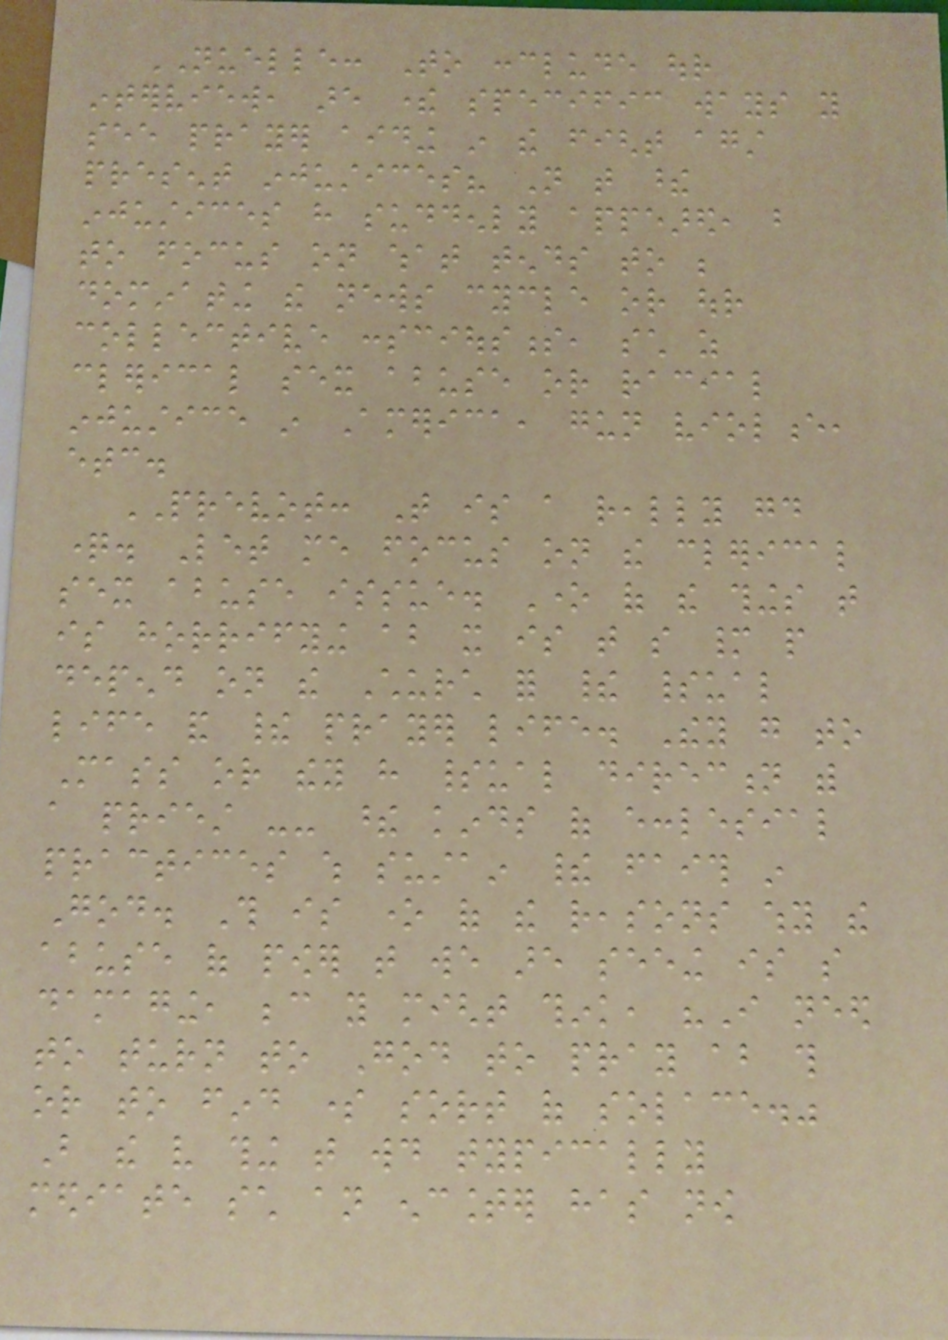NUELLE: To conclude our
interview, are there specific ways you
see prayer aiding in the fight against
present injustices? Not that these
injustices have suddenly appeared, but
to focus on what tends to be
dominating the news cycle or our
collective consciousness, such as
clerical sex abuse or racial
injustice in America, gun violence,
etc.
PREVOT: That is a really good
question. Let me focus on the clerical
sex abuse issue. One of the things that
is horrifying about it is that so many people
depend on the Church for their spiritual
life and their prayer life. They go to
Mass or they have spiritual direction with
a priest -- these kinds of ecclesial
practices which sustain their faith in
God. This is one of the reasons why the
abuse of power that we are seeing is so
damaging, because you might think, "I need
to turn to God to pray about this
or to find some sort of solace."
But the very thing that would typically
mediate such an encounter has now
